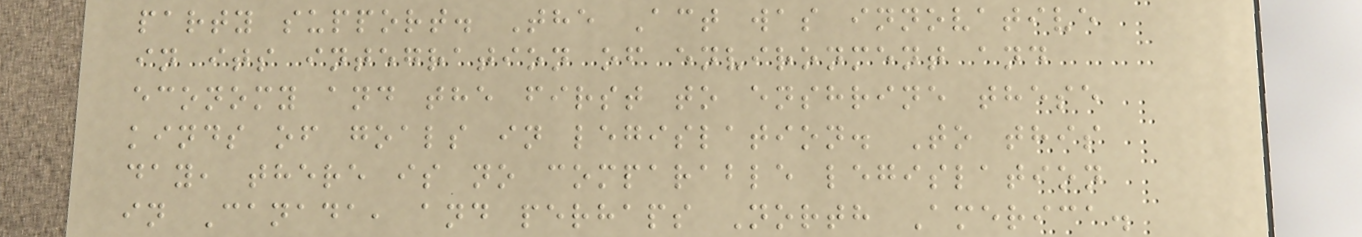party support. The Act was innovative
in its integration of environment and
economy and the first to enshrine these
kinds of goals in legislation. To this
day, there is no comparable legislation
in Canada, and perhaps North America.
